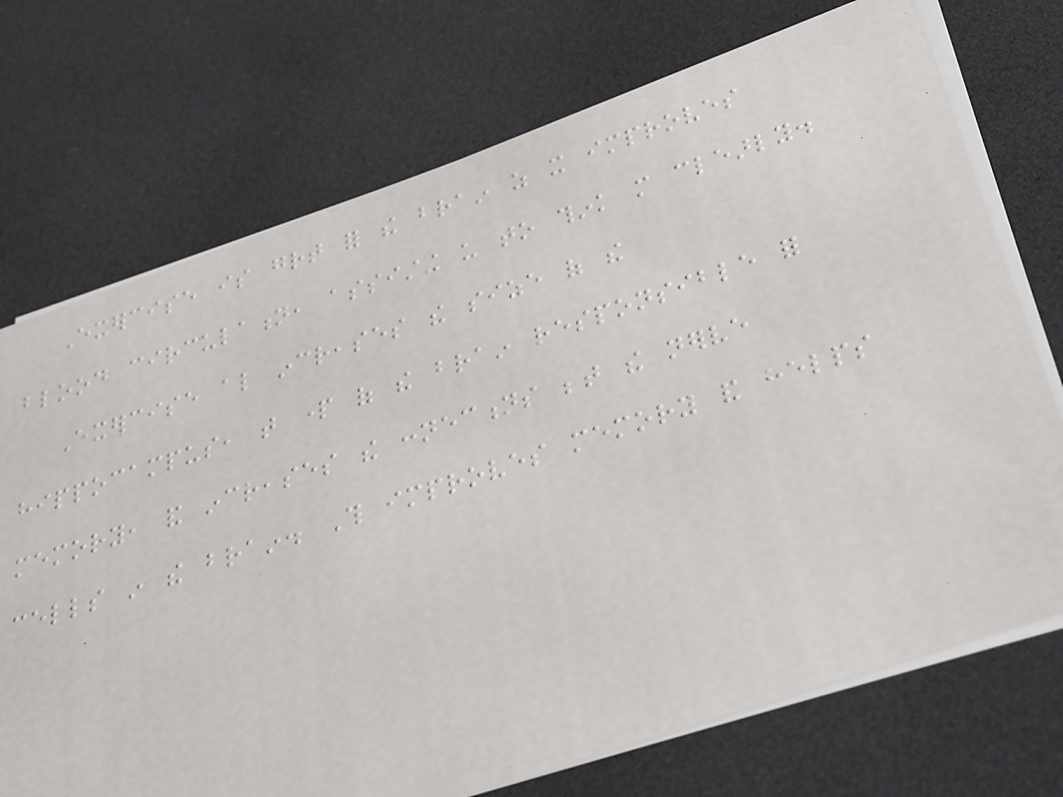Exercise is great for the brain as it improves
blood circulation, assisting us to think more clearly.
Exercise also increases the size of the
hippocampus, that part of the brain responsible for
memory, and increases the connections between the nerve
cells in the brain. This improves memory and helps
